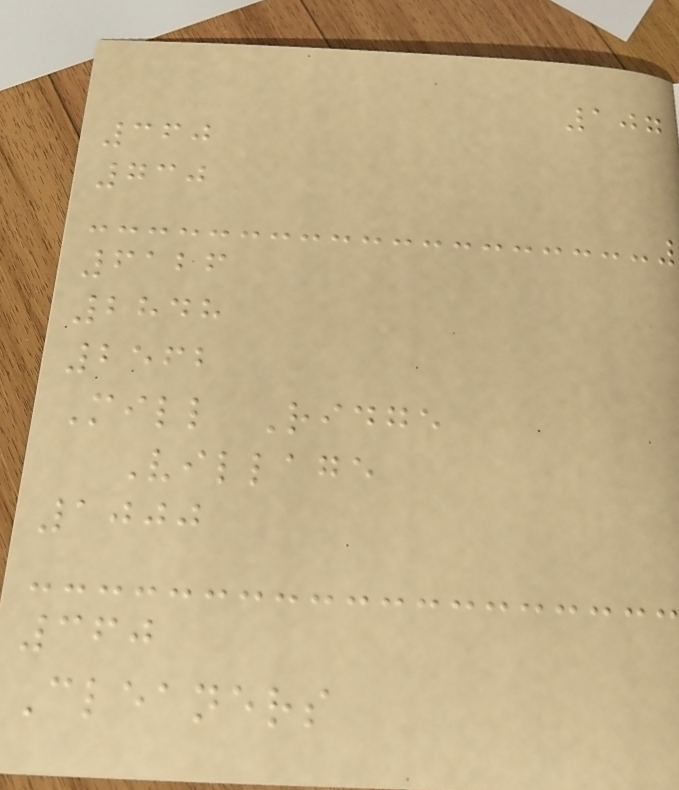107
360
730
6126
2848
2562
Mill Ridge
Village
1000
360
Cleaners
